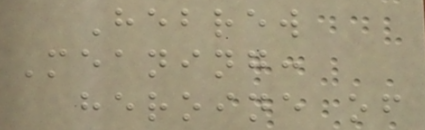Hebrew
Meaning:
heroine of
